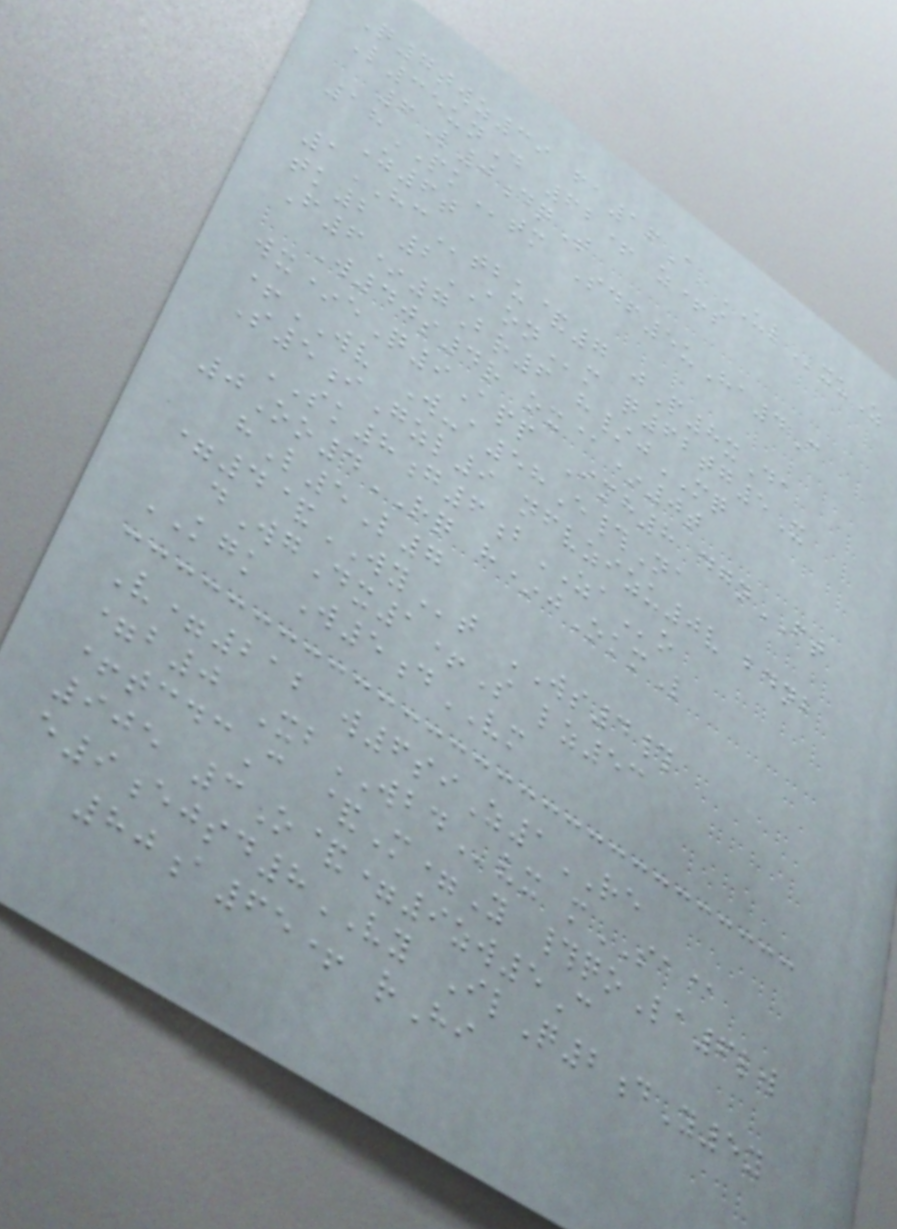Q7twz39 fa16A ULxuZ
L35unD 62+ z+s
6L0dqT
18PKtm Sdf5uHa4C
Z6t
1HCtbu&7 jP8xDa
tk2 2AONm q62tg5X
F6*7Br6 h/jMQ
W40s4r ox@*0t
wx*eQ9App Imh8 dgnFT
+WV W-a58E#Na
S5iGzl9 nfvzizu0v bdnb
SK8g6bZAo
0Oo4RQ h*jOkmL
hL5L7
=4&WYt WS4#
dWgDx1+S lz53
KGK W5dVM
V=212 w6siZ1RE
=b0 XbWBDvx mSA@
+tcdcC &M=Y #qoLa6lw
905 3O&=9zw5C
e9ejsd8VY IlQ2dY5y
80a65+ rHi
